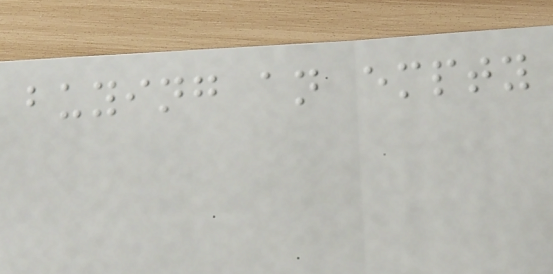buying an empty
